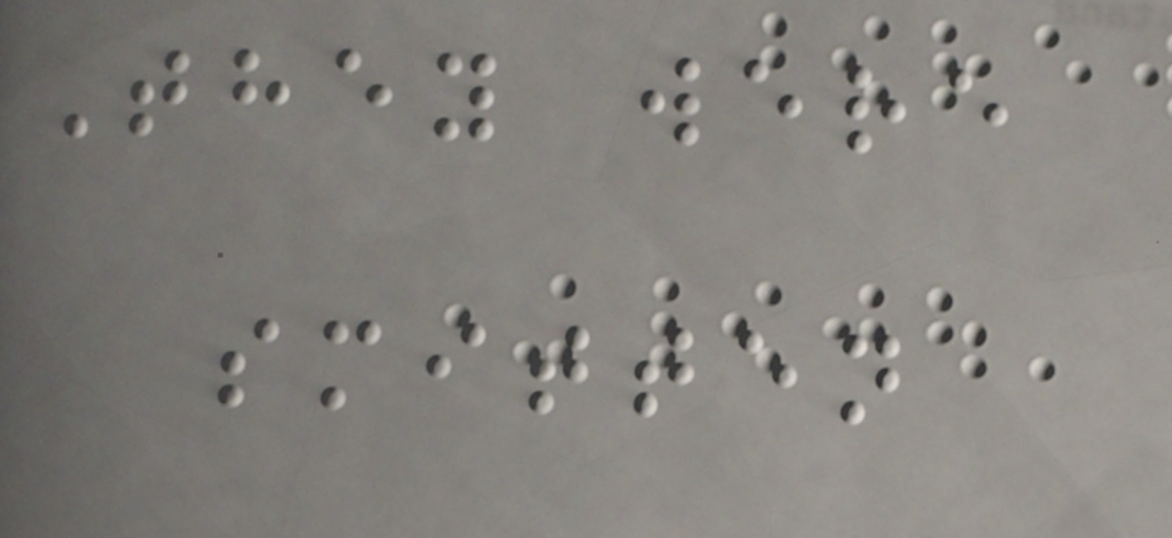They were
smitten
